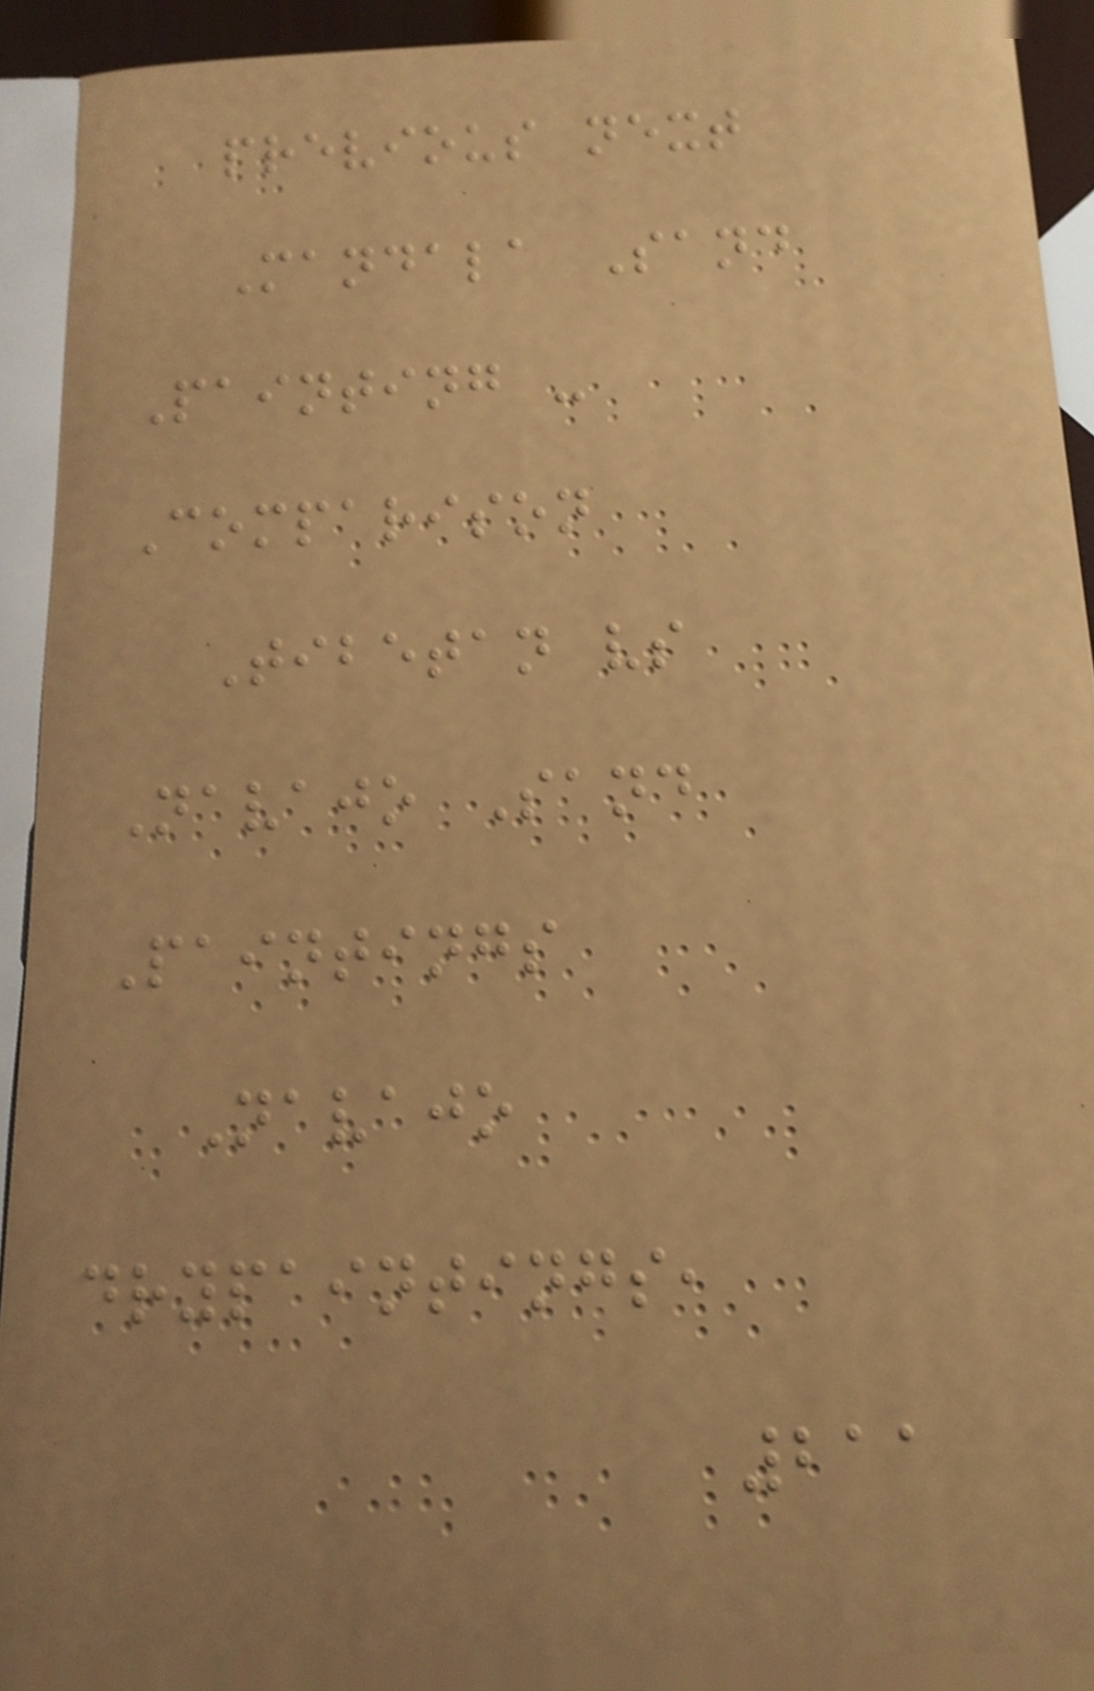previous next
Mandala Sand
Painting -
Comparison
Tibetan vs
Navajo Sand
Paintings
Navajo
drypaintings,
211
